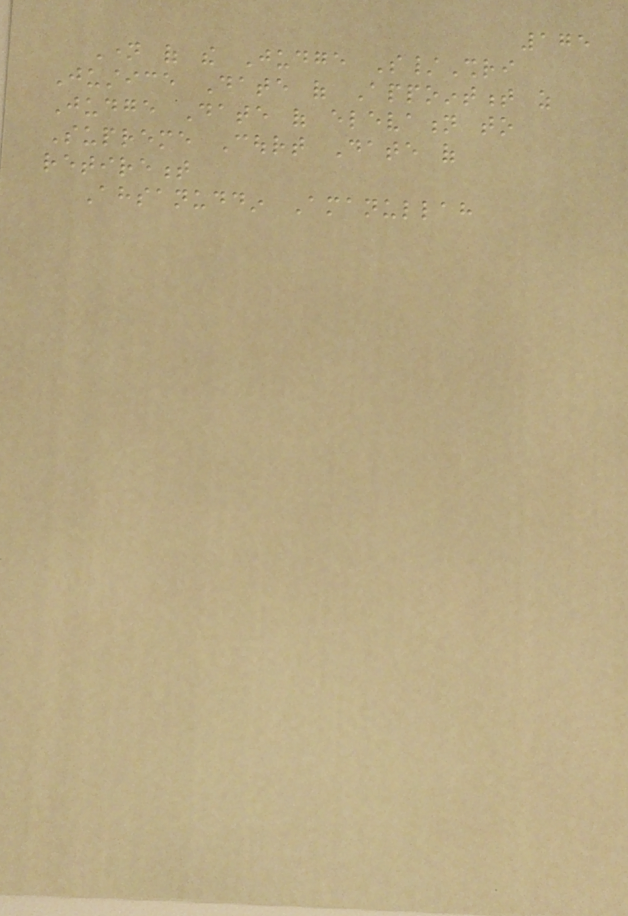175
Name of the Judge S/Shri
Justice Date of Appointment as
Judge Date of elevation to
Supreme Court Date of
retirement
Ahsanuddin Amanullah
